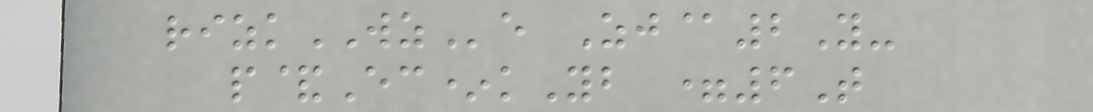rizkWZe Zj@2Y-
p&Ec*kYb =6T
